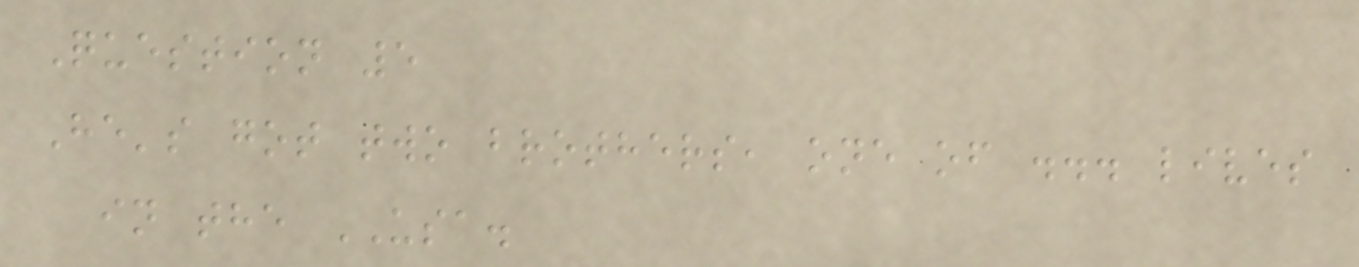Question 5
He's got two brothers, one of ... lives
in the USA.
